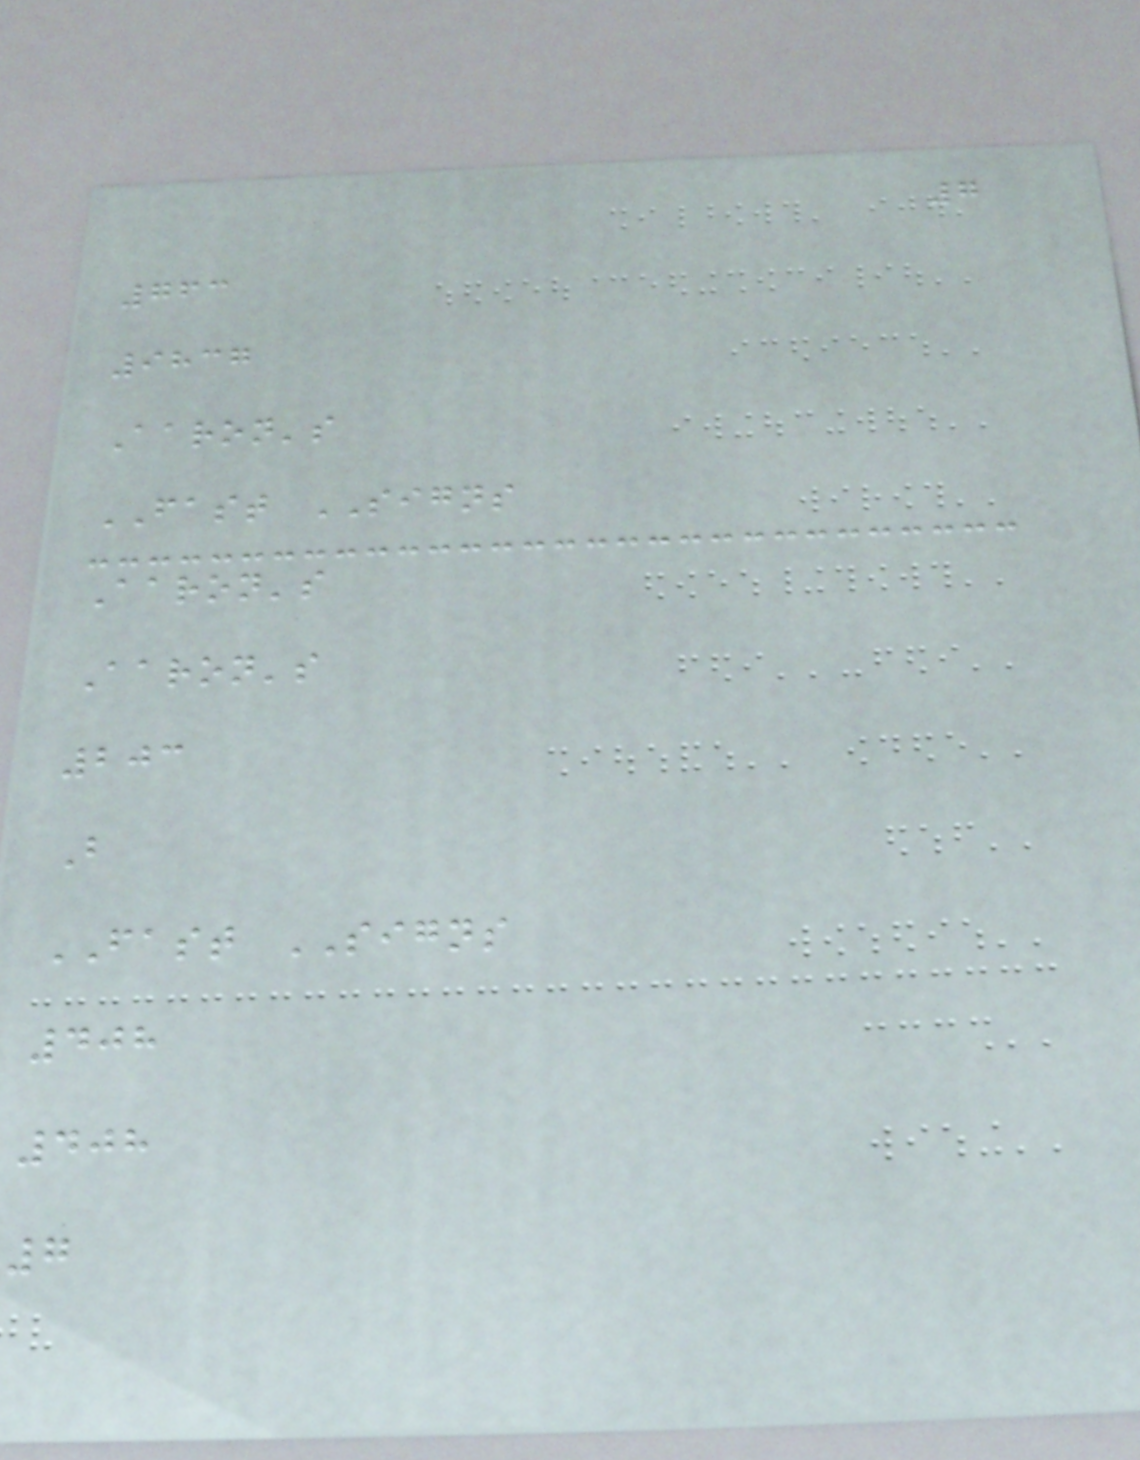7
763
9837
Aaron's
FAST SIGNS
Aaron's
Aaron's
203
B
FAST SIGNS
408
408
7
